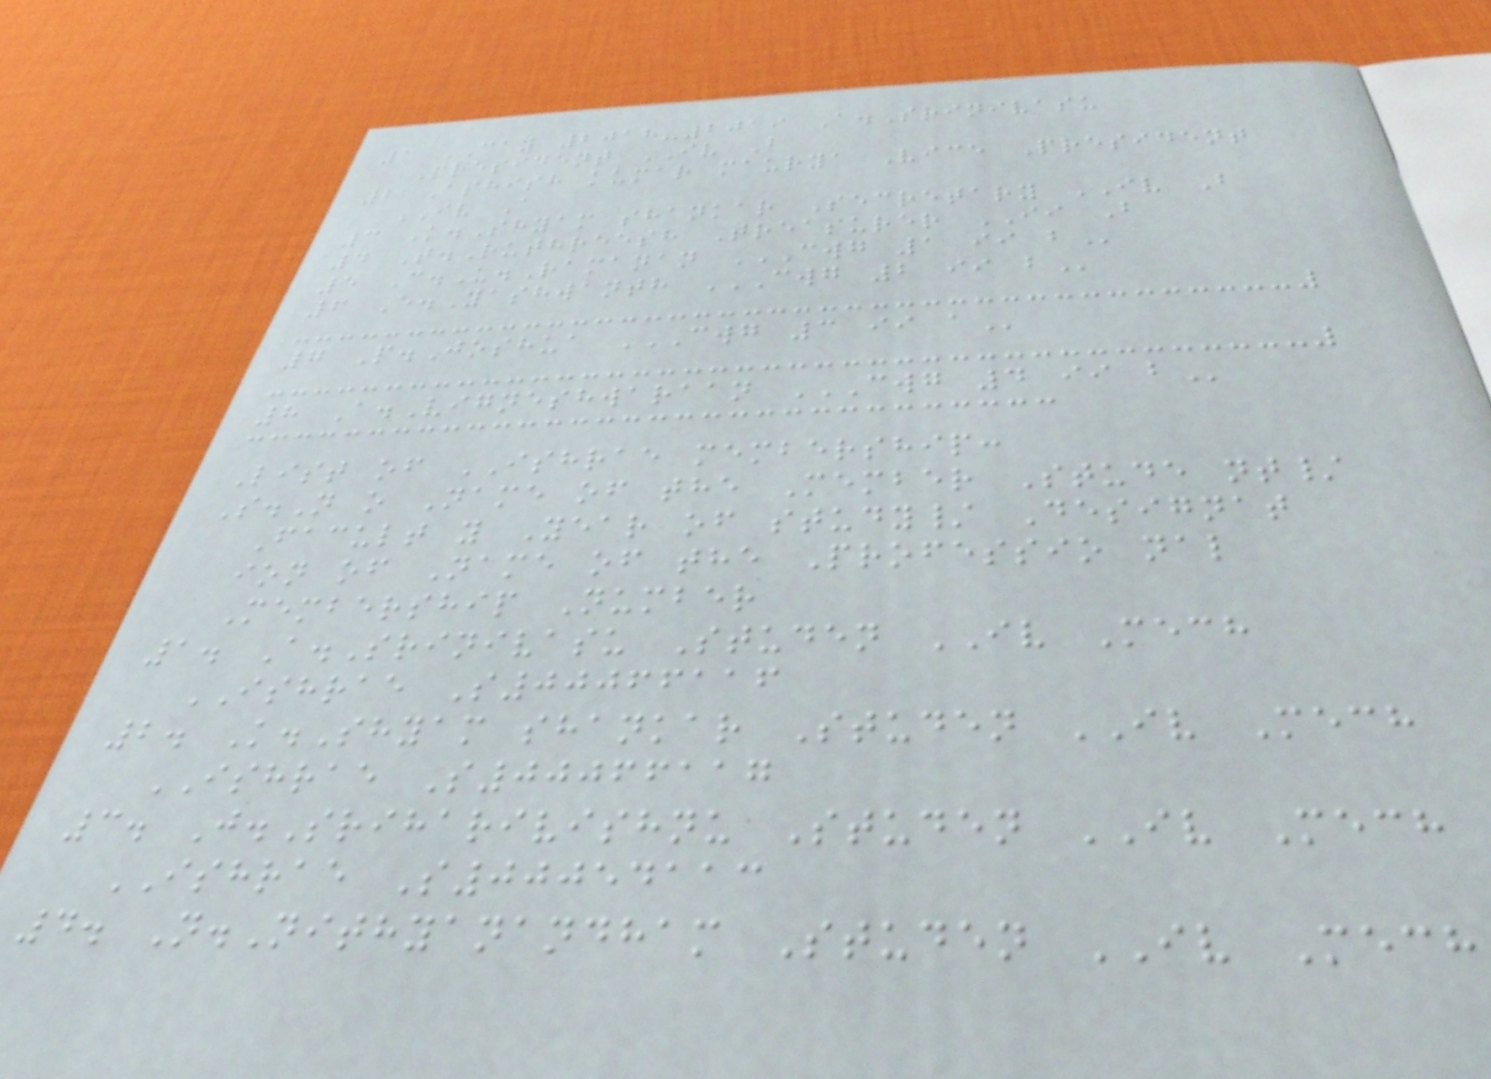1 CAY 2018-2019 A.Srinivasu
President IV B
2 Ashish kumar maurya Vice President
IV A
3 K.Shyam shankar Secretary IV B
4 T.Ruthreesh Treasurer II B
5 C.U.Ramanan CWG 1 II B
6 E.Yashwanth CWG 2 II B
7 P.Joshua CWG 3 II A
8 A.Vigneshwaraan CWG 4 II B
List of ISHRAE membership:
S.N o Name of the Member Stude nt/
Facult y Year of study/ Designat
ion of Name of the Professio nal
Membership Number
1. A.Srinivasu Studen IV Mech
ISHRAE S00066116
2. K.Shyam shankar Studen IV Mech
ISHRAE S00066117
3. J.Sriharivishnu Studen IV Mech
ISHRAE S00054113
4. N.Nithyanandham Studen IV Mech
